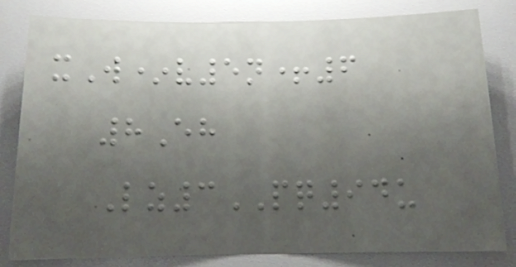xW*v5n+6
8Eh
Lz3PQ94u
